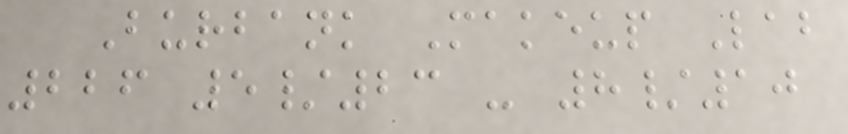Burbank Makeup Lab
226 5/23 - 8/10
